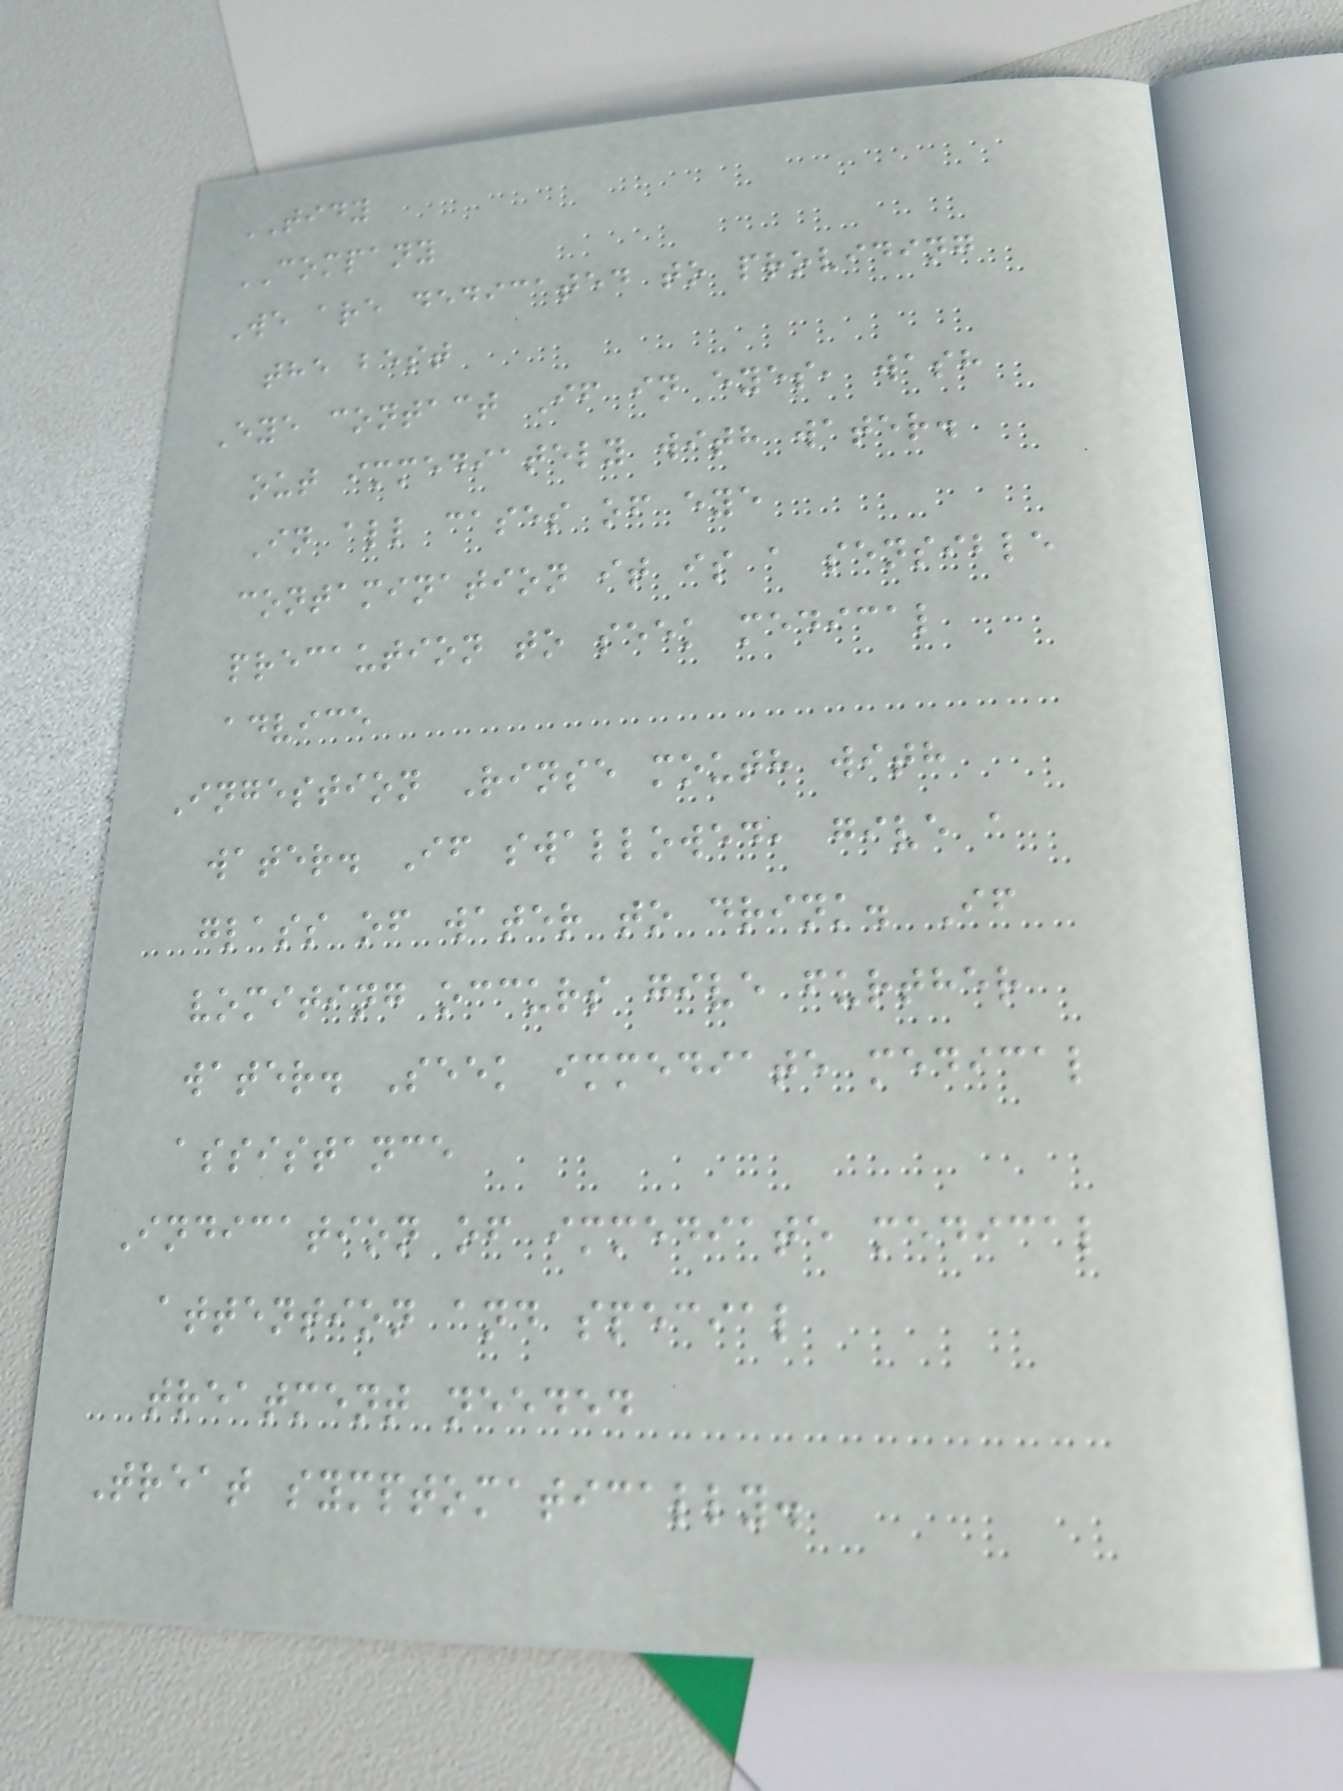TIDY
COMPANY
We are dedicated to providing
the best
Eye contact If in eyes, wash
out immediately with water.
In all cases of eye
contamination it is a sensible
precaution to seek medical
advice
Ingestion Rinse mouth with
water. If swallowed, give a
glass of water to drink. If
vomiting occurs give further
water. Seek immediate medical
assistance
Indication of immediate medical
attention and special
treatment needed
Treat symptomatically.
